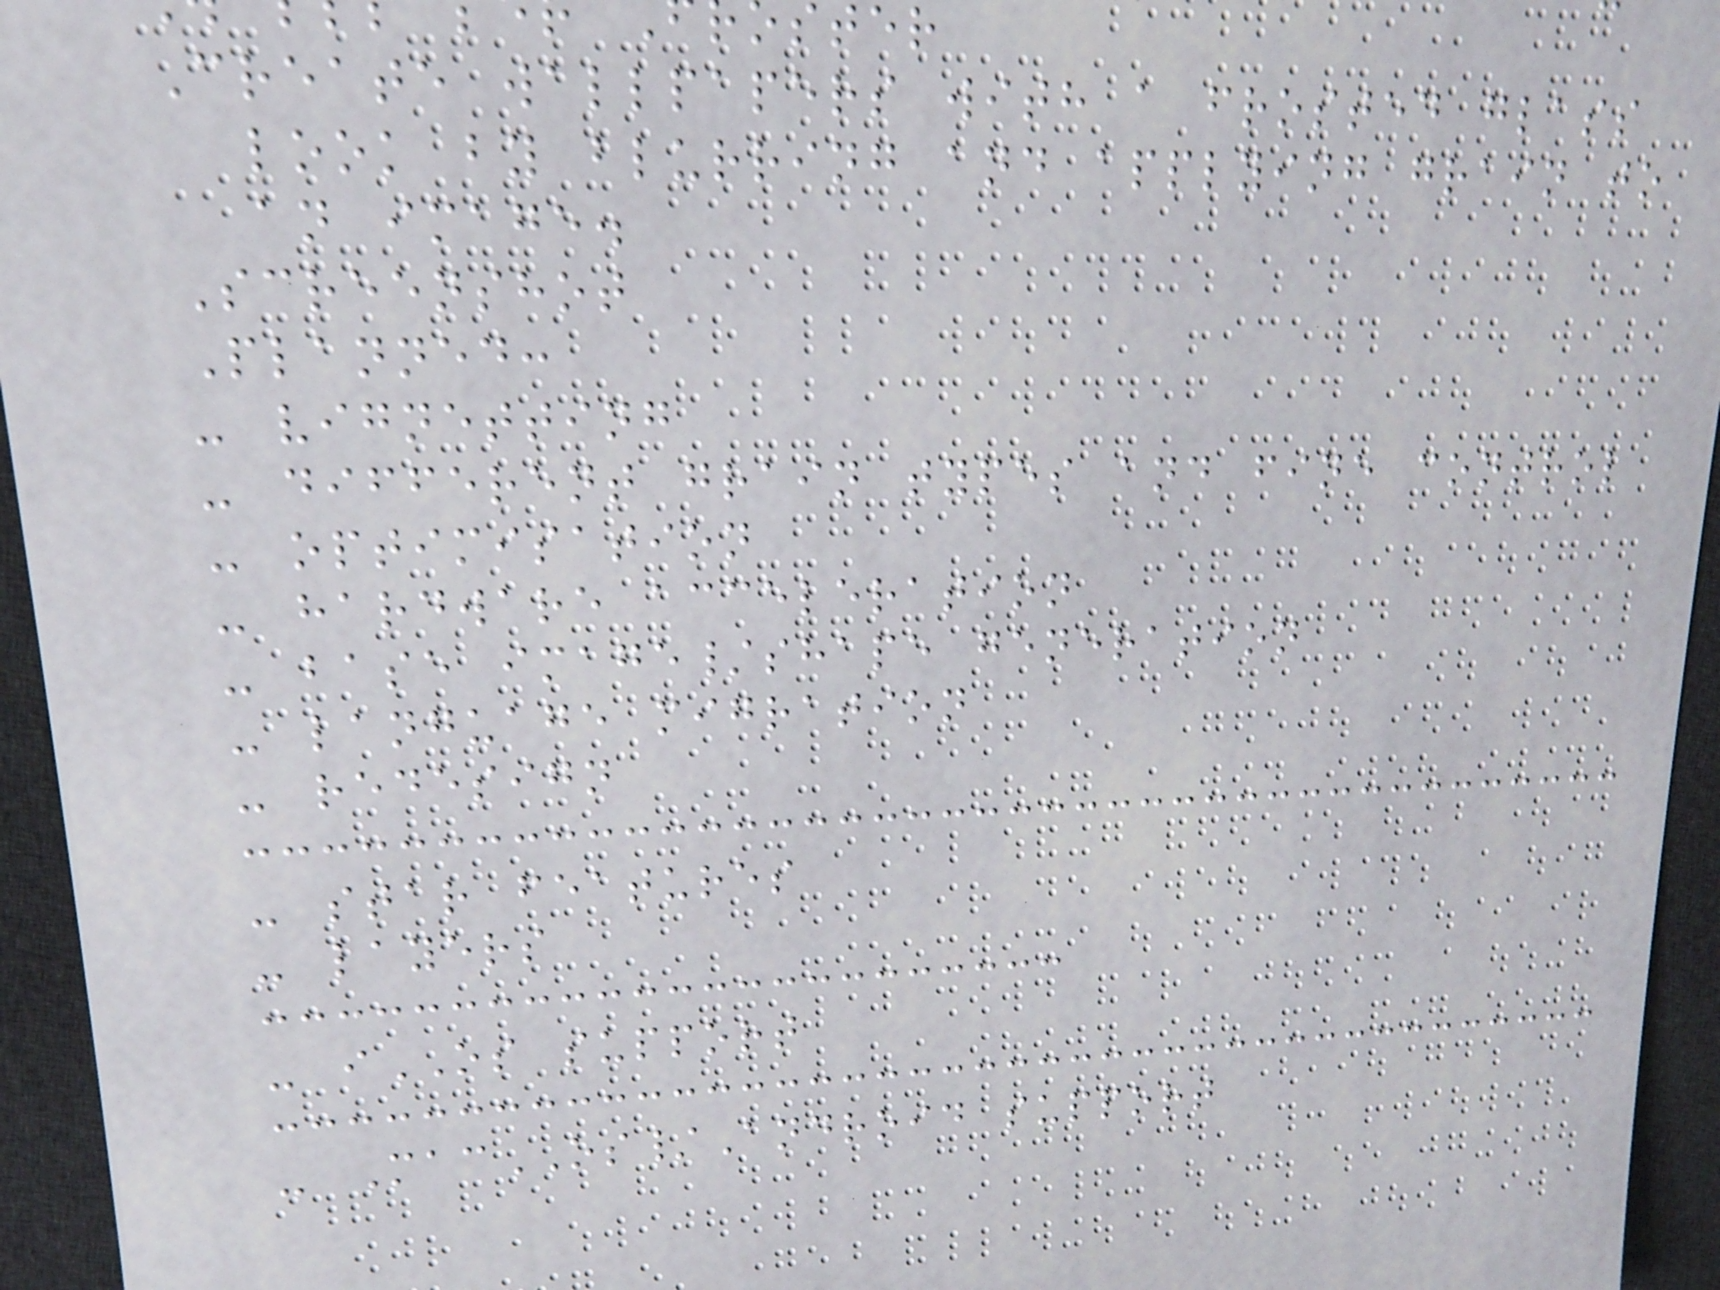Create wallpapers with a frosted glass
look by blurring and applying grain to
an image.
Screenshot
Planned:
- vignetting
- different grain types and fine control
- optimisation
- hardware acceleration
- base image/shape generation
- language migration
- redesign
- star features
- layers
- iOS support
- MacOS/Android support
